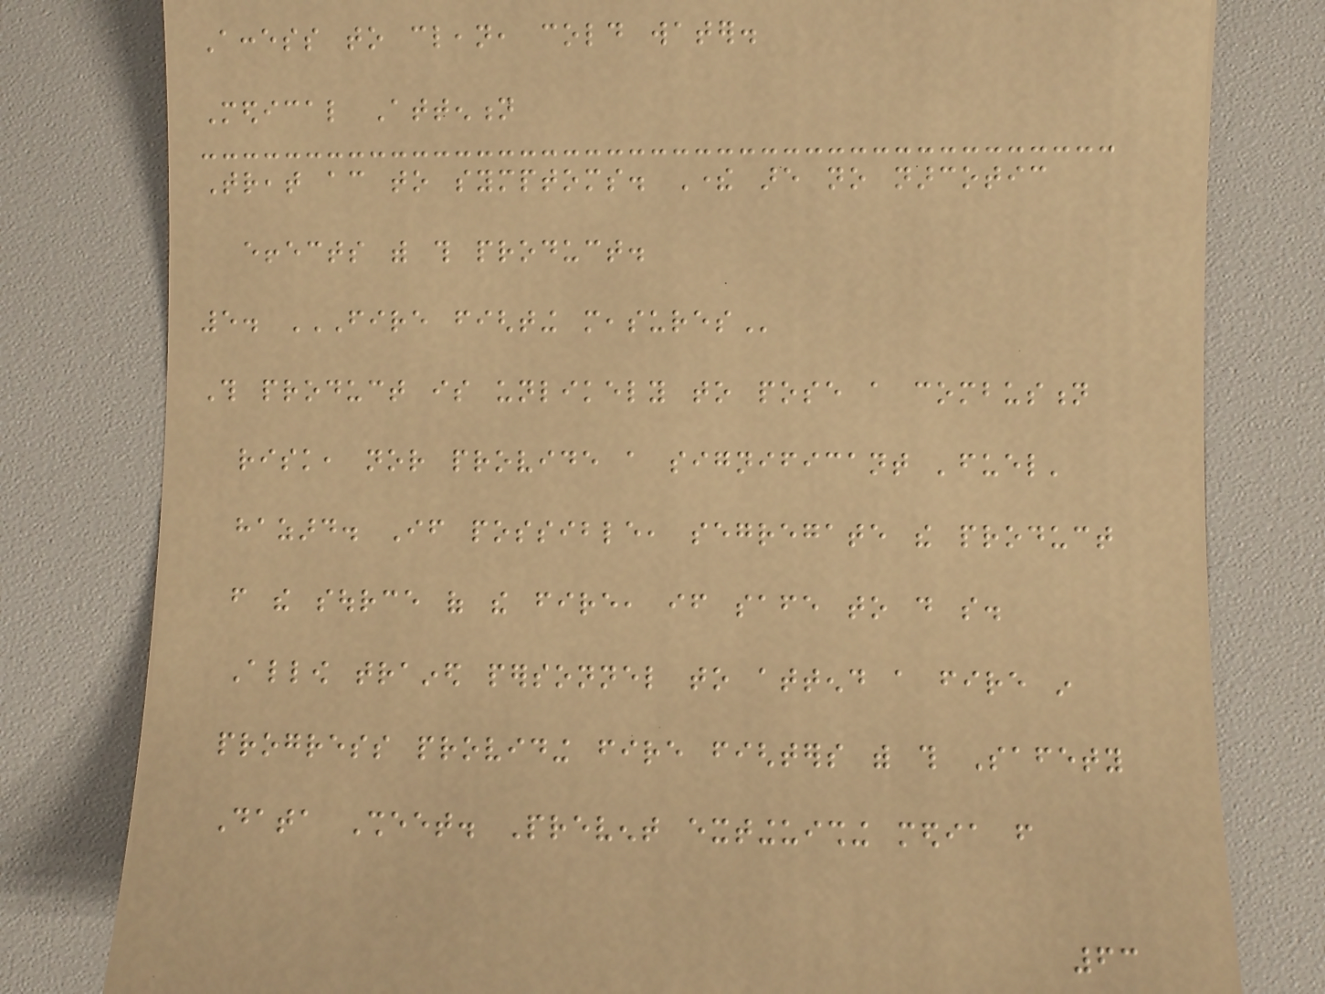Access to clean, cold water.
Medical Attention
Treat according to symptoms. There are no narcotic
effects with this product.
5. FIRE FIGHTING MEASURES
This product is unlikely to pose a combustion
risk, nor provide a significant 'fuel'
hazard. If possible, segregate the product
from the source of the fire, if safe to do so.
Allow trained personnel to attend a fire in
progress providing fire fighters with this Safety
Data Sheet. Prevent extinguishing media from
63
